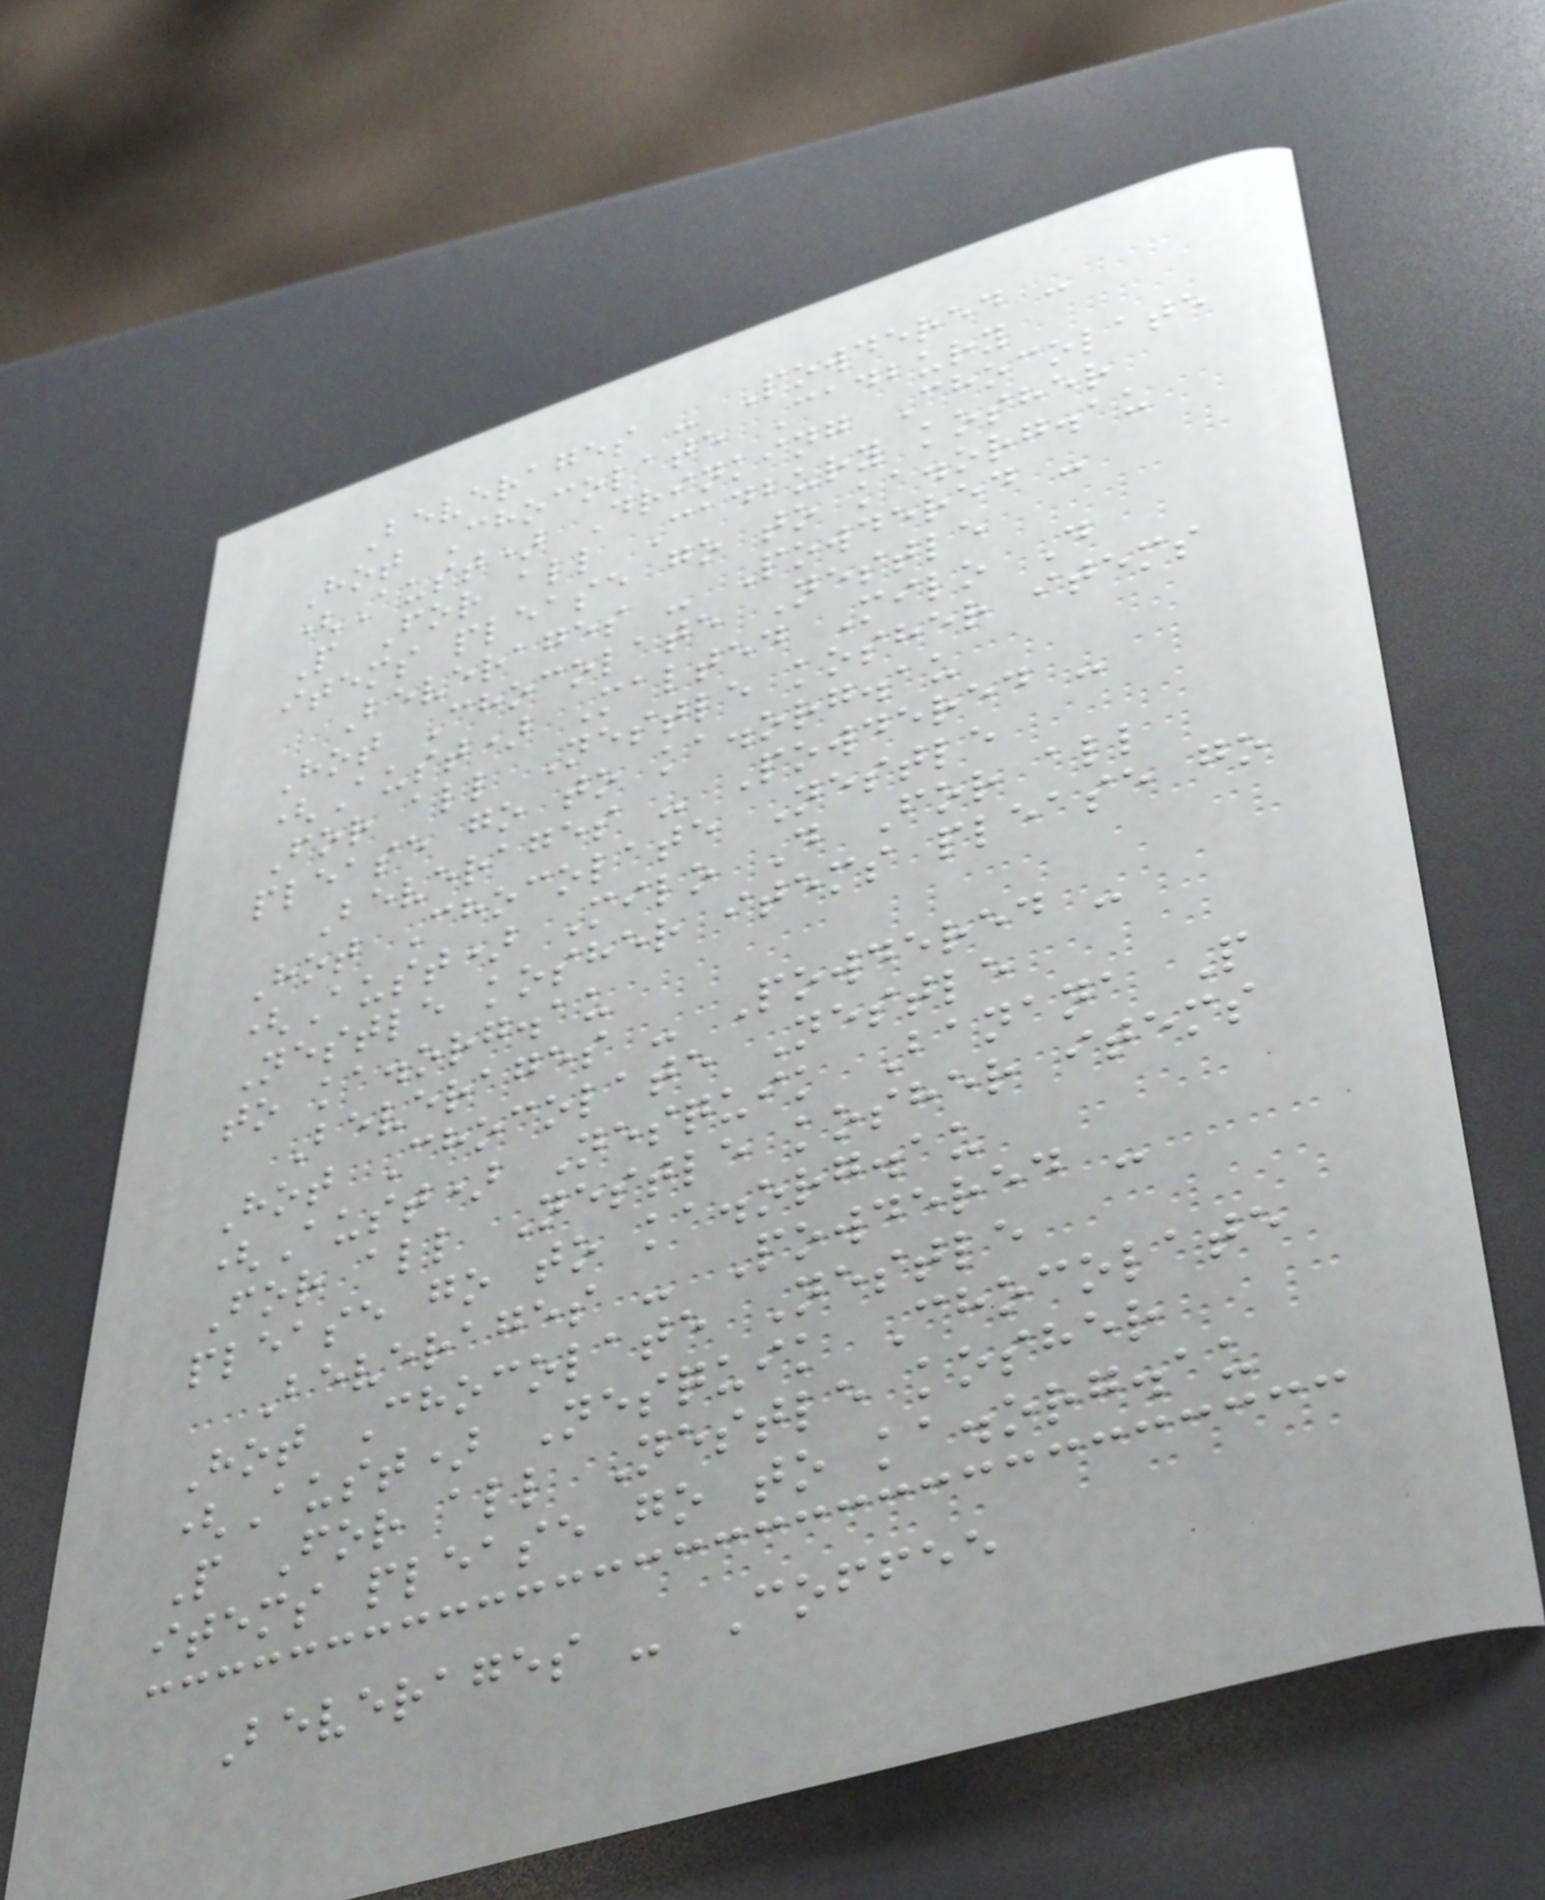Beverages - Powdered -
Hot Chocolate Cadbury
(Aust) Drinking Chocolate
P For all Cadbury kosher
items please go to ka.org.au
Beverages - Powdered -
Hot Chocolate Nestle
(Aust) Malted Milo D
For all Nestle kosher items
please go to ka.org.au
Beverages - Powdered -
Hot Chocolate Nestle
(Aust) Milo D For all
Nestle kosher items please go
to ka.org.au
Beverages - Powdered -
Hot Chocolate Nestle
(Aust) Nesquik Banana P
For all Nestle kosher items
please go to ka.org.au
Beverages - Powdered -
Hot Chocolate Nestle
(Aust) Nesquik Chocolate
P For all Nestle kosher
items please go to ka.org.au
Beverages - Coffee
